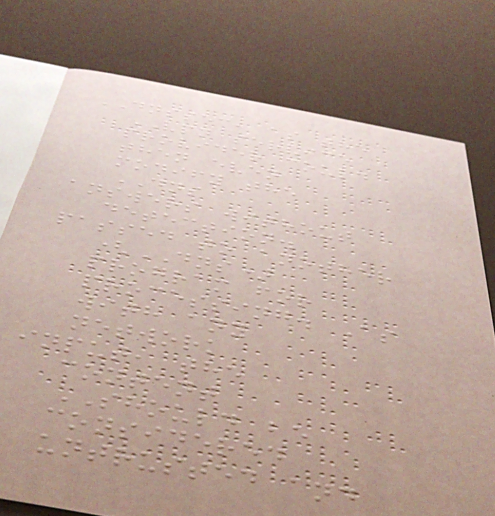DNSSEC, as the
VPN service
provider could
then even
modify the
DNS
answers without
detection.
passed to another
(DNS)
program for
processing. As
with any
network
input, the
content
SHOULD be
considered
untrusted and
